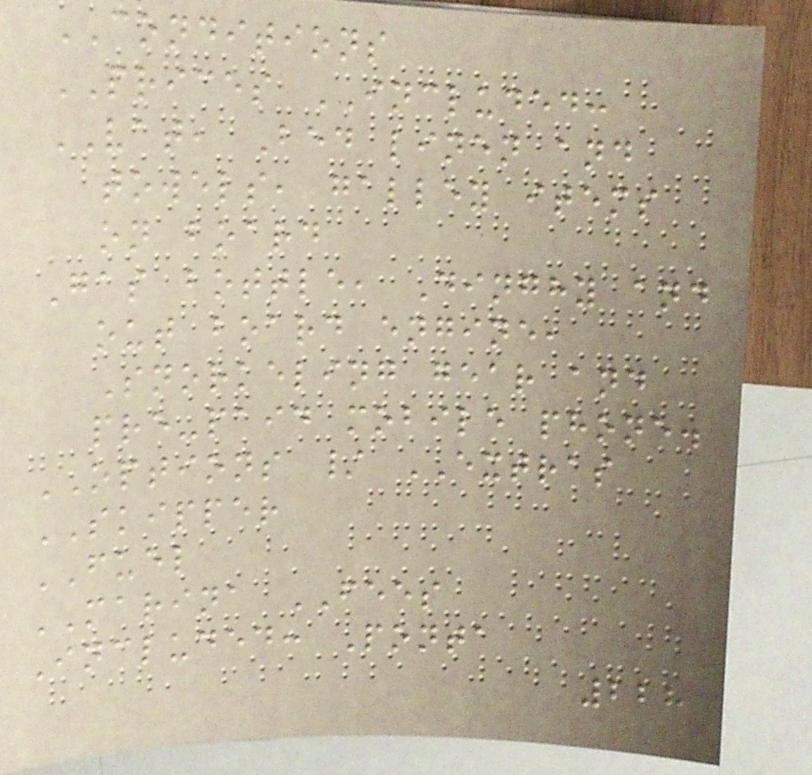CONDITIONS
PRICES INCLUDED:
VAT, Bed linen and
towels, galley items
on board
Gas bottle, Dinghy and
out board engine,
Snorkeling gear and
pre-paid mobile phone.
OPTIONS / EXTRAS
SKIPPER
FUEL
MARINA FEES
Included: Ponta
228
